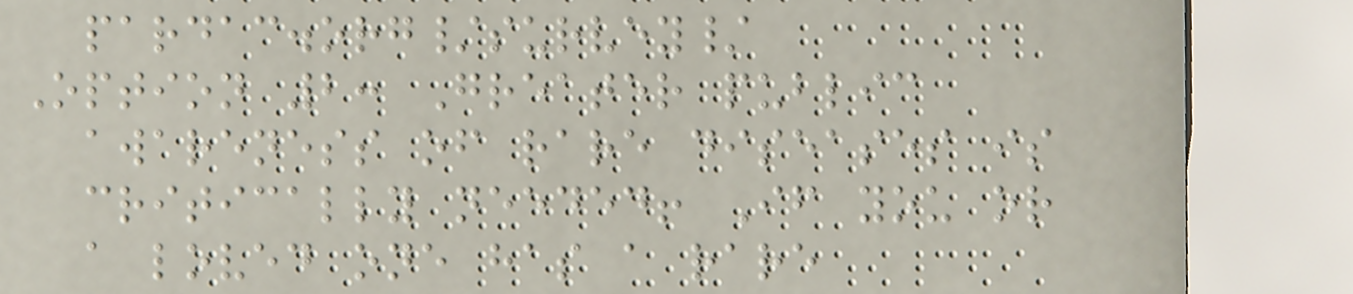pardac.org/survey/
Option 2: Greater public
awareness of rare diseases is
critically needed! If you or
a loved one has a rare
